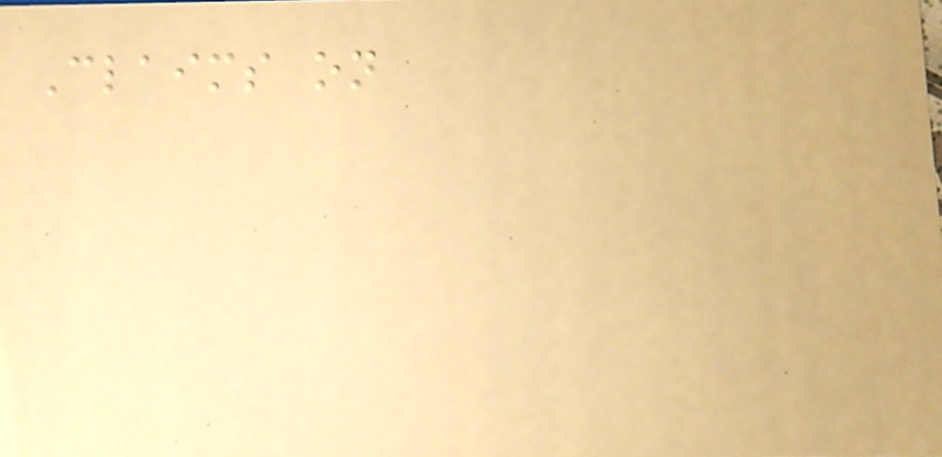Claims on
